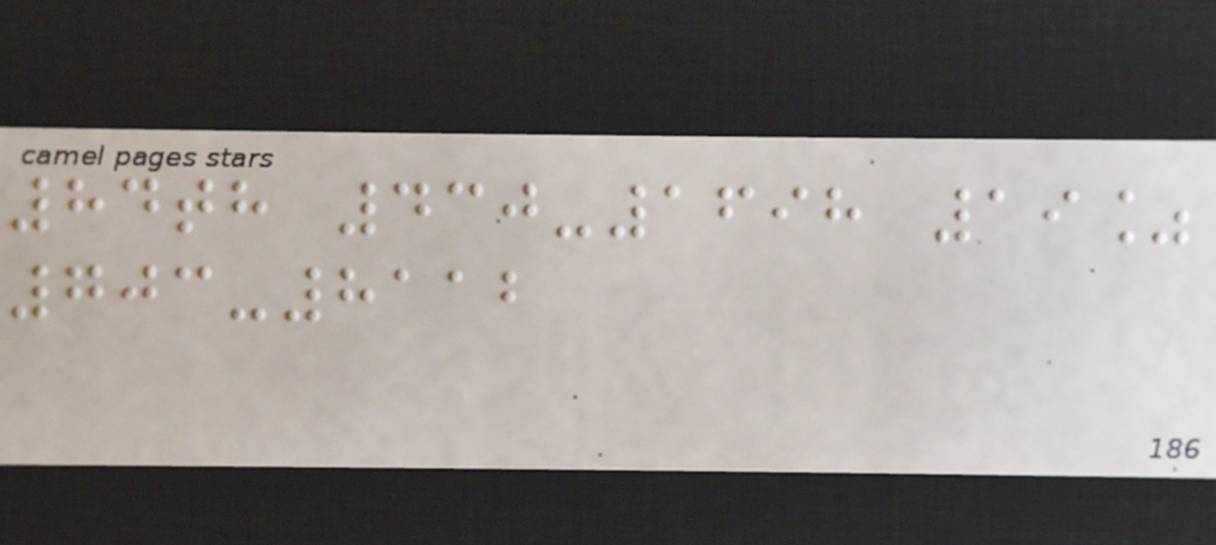84th 430-1698 19%
703-8112
